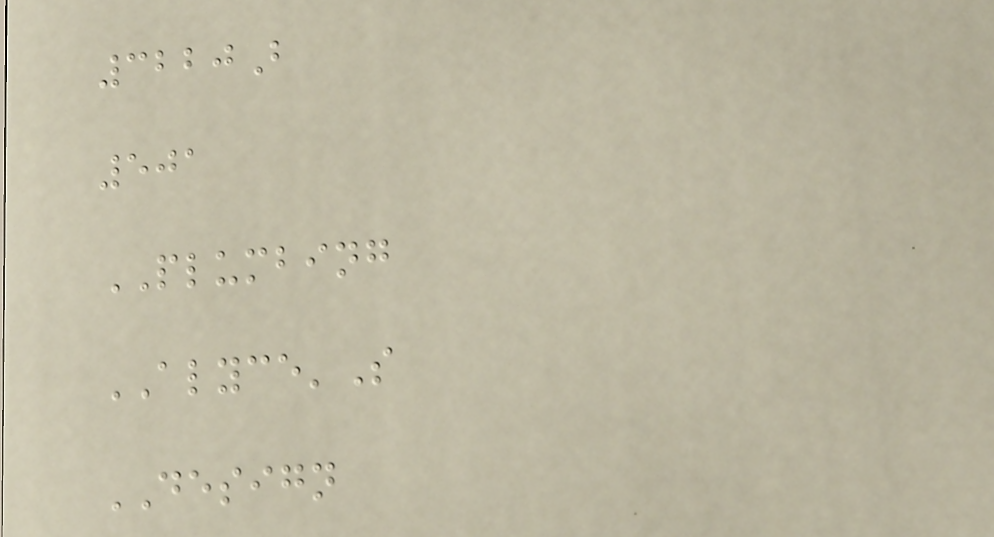3220B
501
PLUMBING
ALYCE'S
DESIGN
